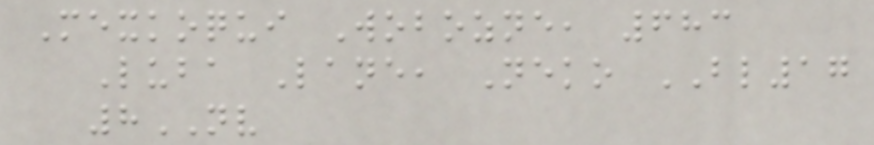Mexkoqui Wobozne, 683
Luba Lane, Neko BL17
8NV
